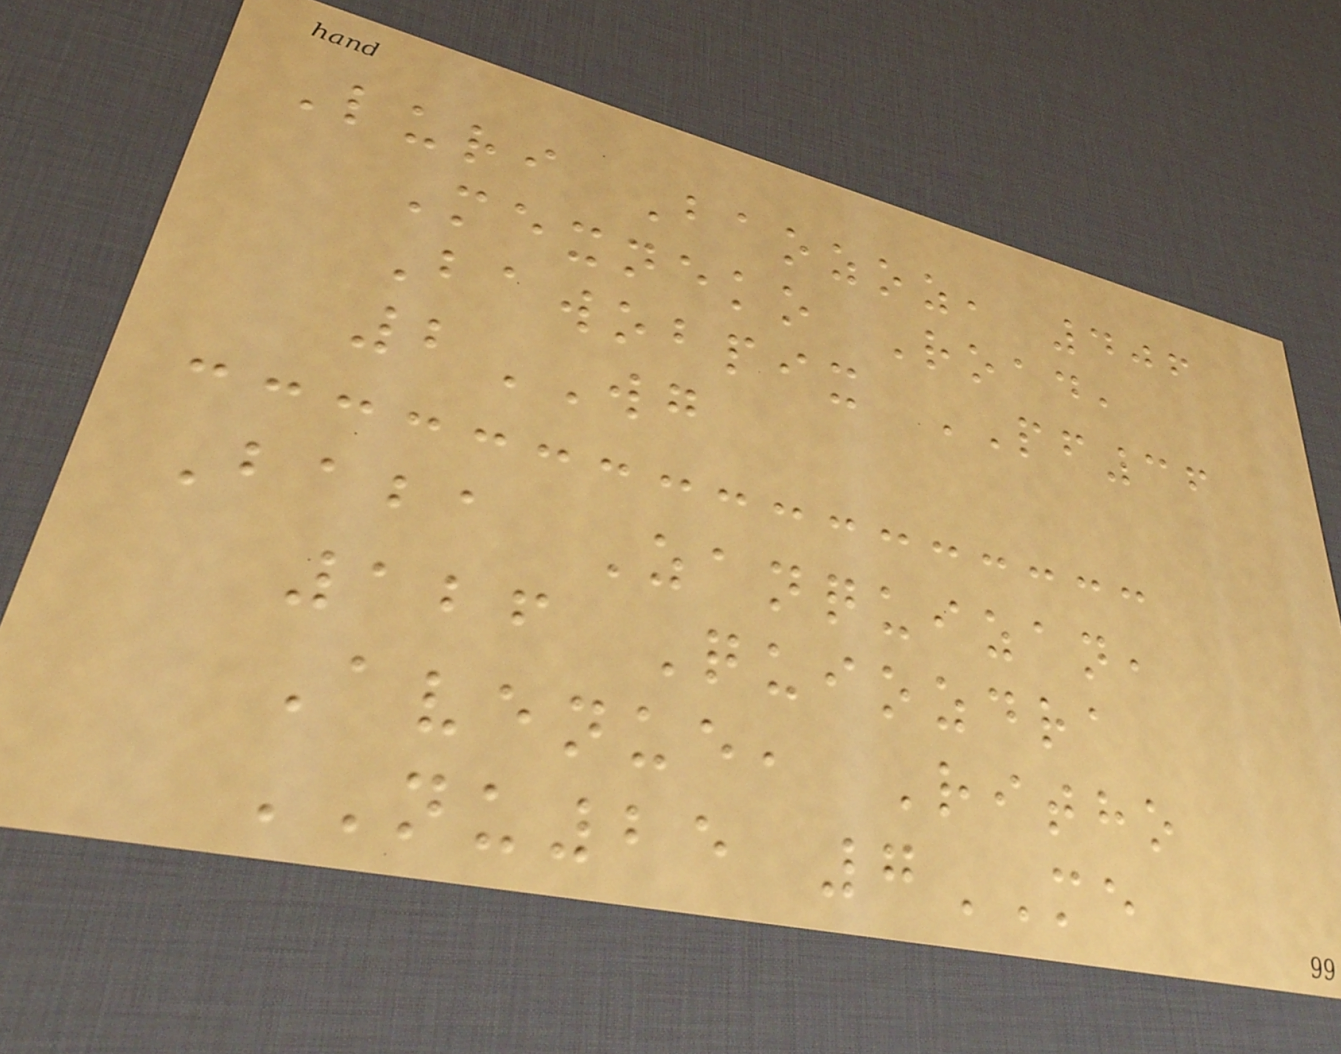Luri Baozoz, 406
Mexneko Road,
Bawobpix PF36
2WG
Baba Zanquizan,
126 Quiozdra
Avenue, Ritho
NU25 7ME
